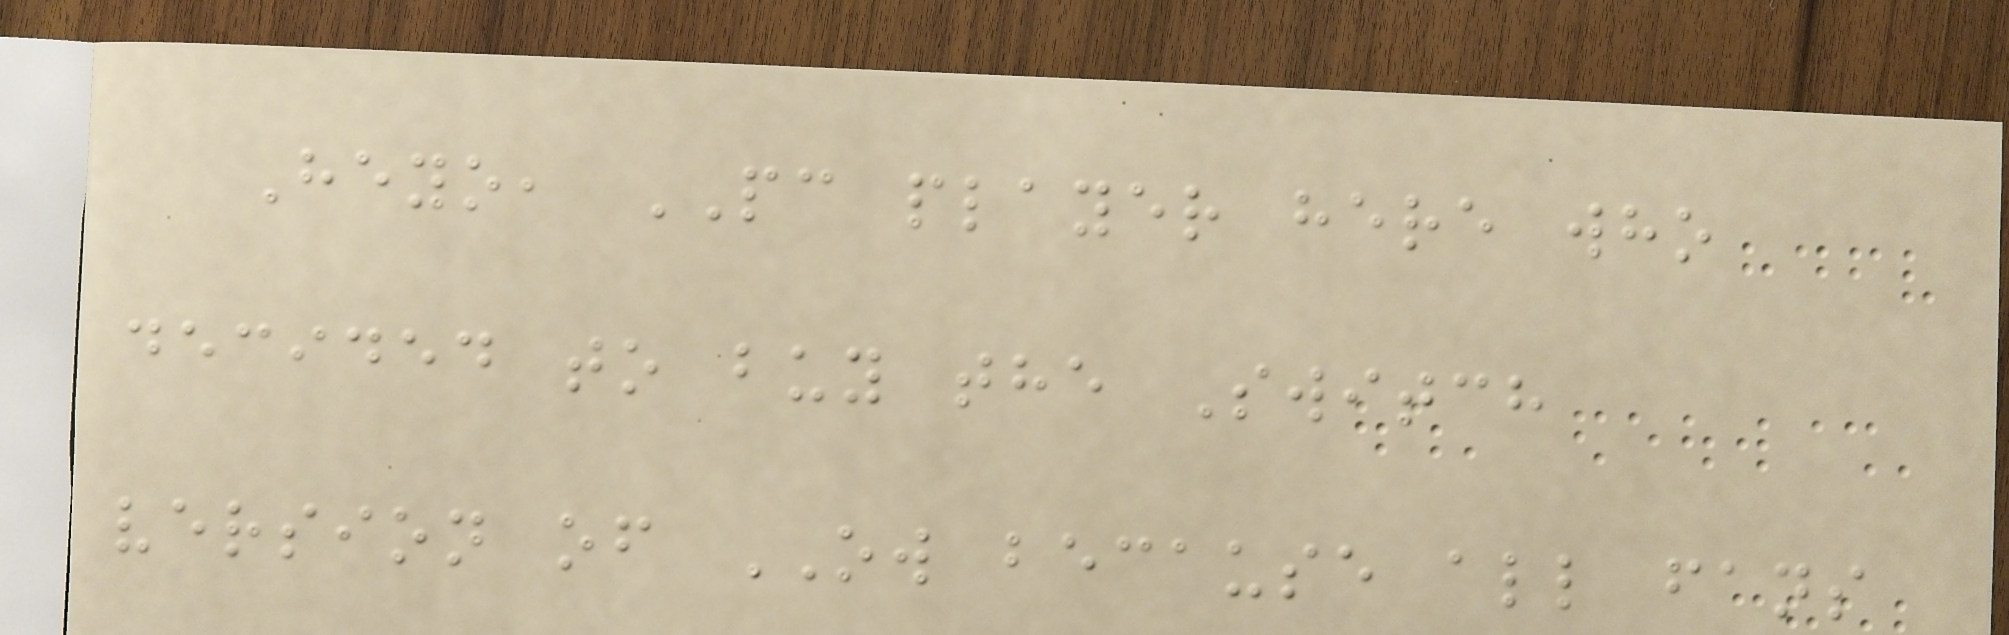Heyo, PC player here who
decided to buy the Switch
version of OW because all fans
